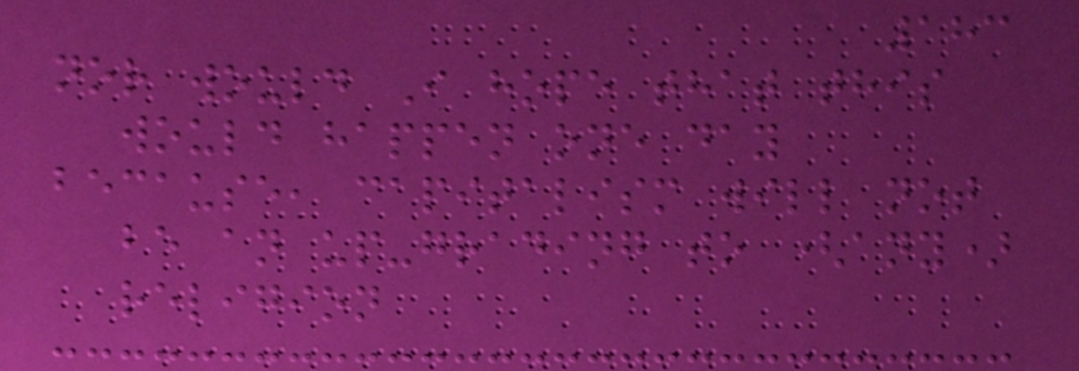183
nor would I hope that this
would happen one day
because, capitalism will not
be an up-grading to (any)
religion
